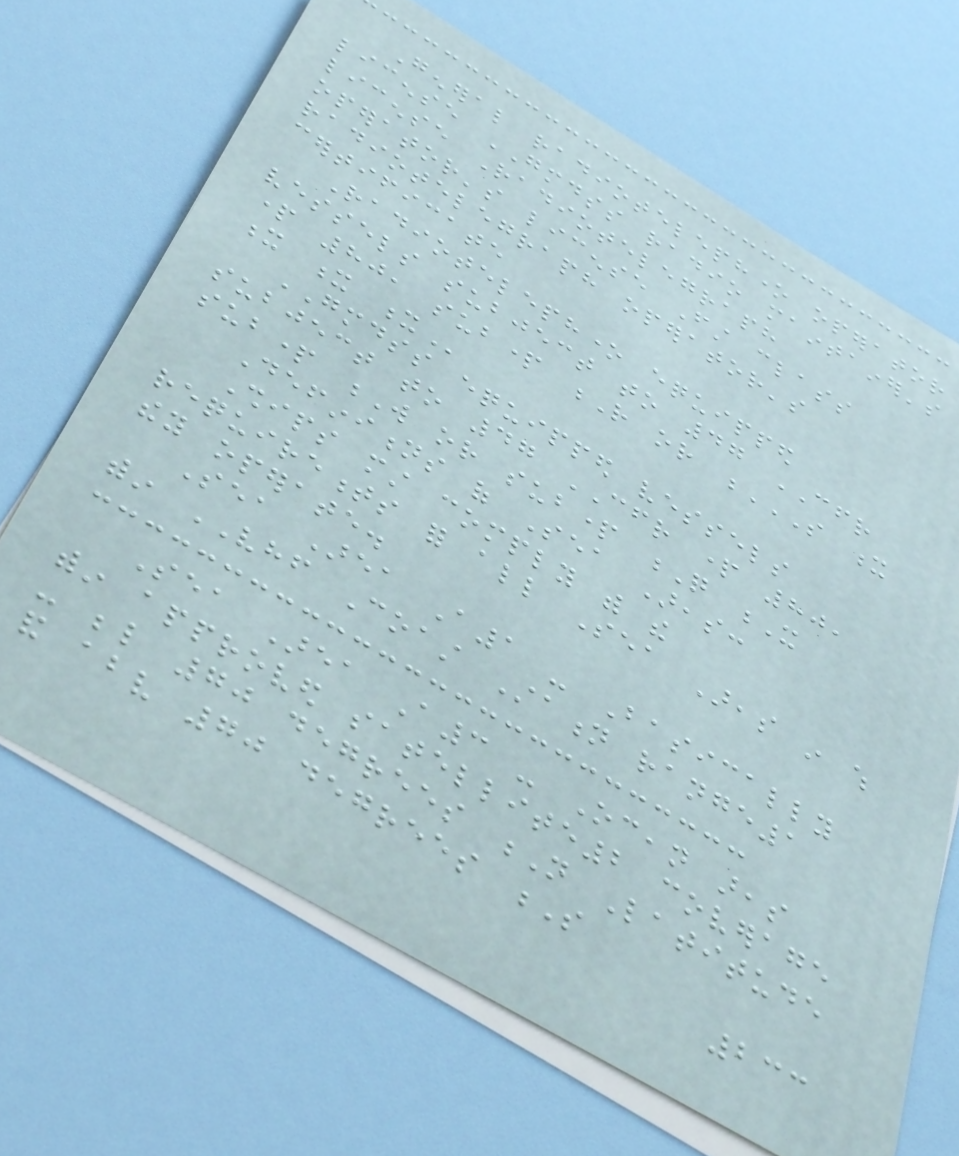General radiotelephone operator
license GMDSS radio maintainer's
license Radiotelegraph
operator's license First class
radiotelegraph operator's
certificate
Radiotelephone equipped
vessels subject to 47 CFR
part 80, subpart R or S X
X X X
GMDSS equipped vessels
subject to 47 CFR part 80,
subpart W or subpart Q X
Definitions of Sea Areas:
Ships must comply with the
requirements for all Sea Areas in which
they operate.
Sea Area A1 - Basically
within VHF Coast Station range1
Sea Area A3 - Ocean areas
within approved satellite2 coverage
- below 70 degrees N Latitude
and above 70 degrees S
233
